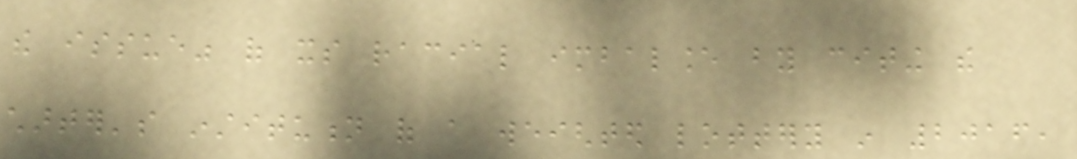the issue" of its racial imbalance by citing the
charter's institution of a weighted lottery in 2016,
